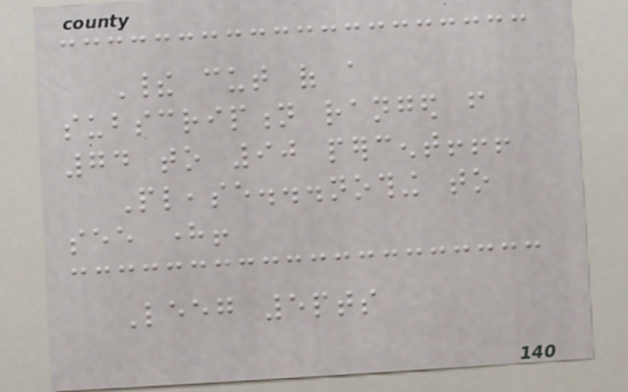Their cut of a
subscription ranged from
74 to 90 percent!!!
Please...nothing to
see here!
Leeg 5pts
